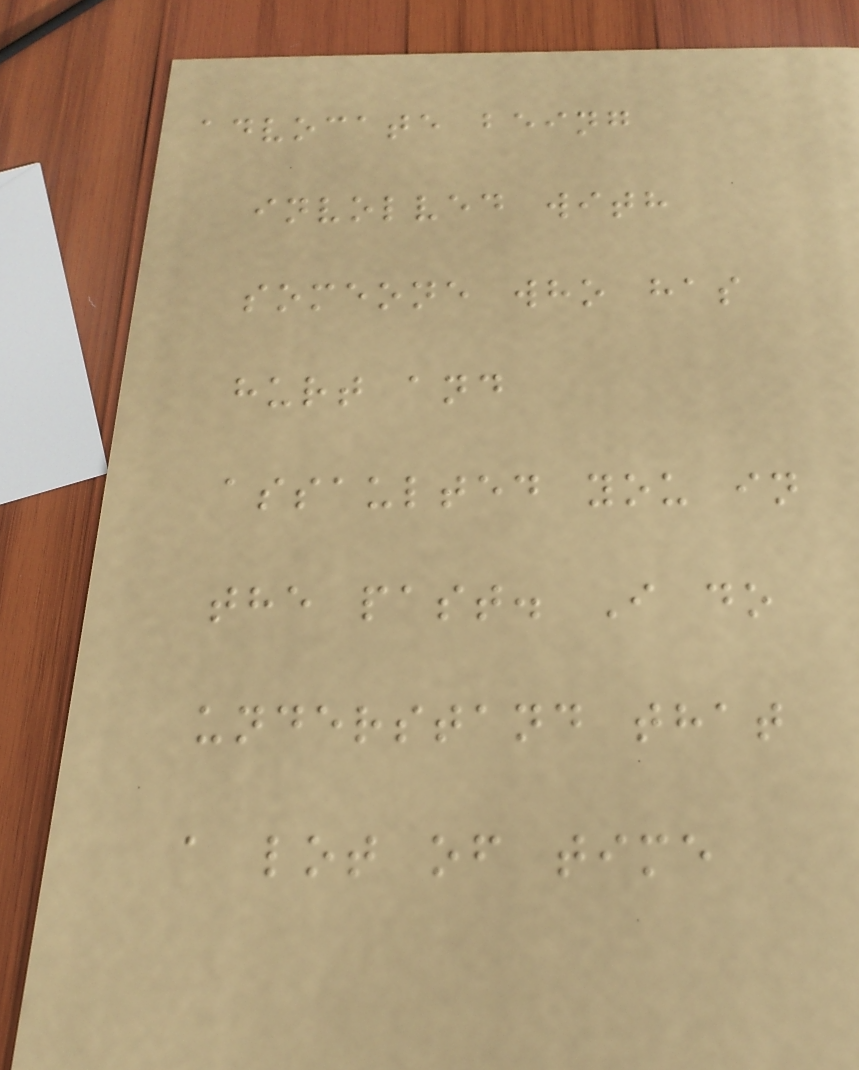advocate being
involved with
someone who has
hurt and
assaulted you in
the past. I do
understand that
a lot of time
